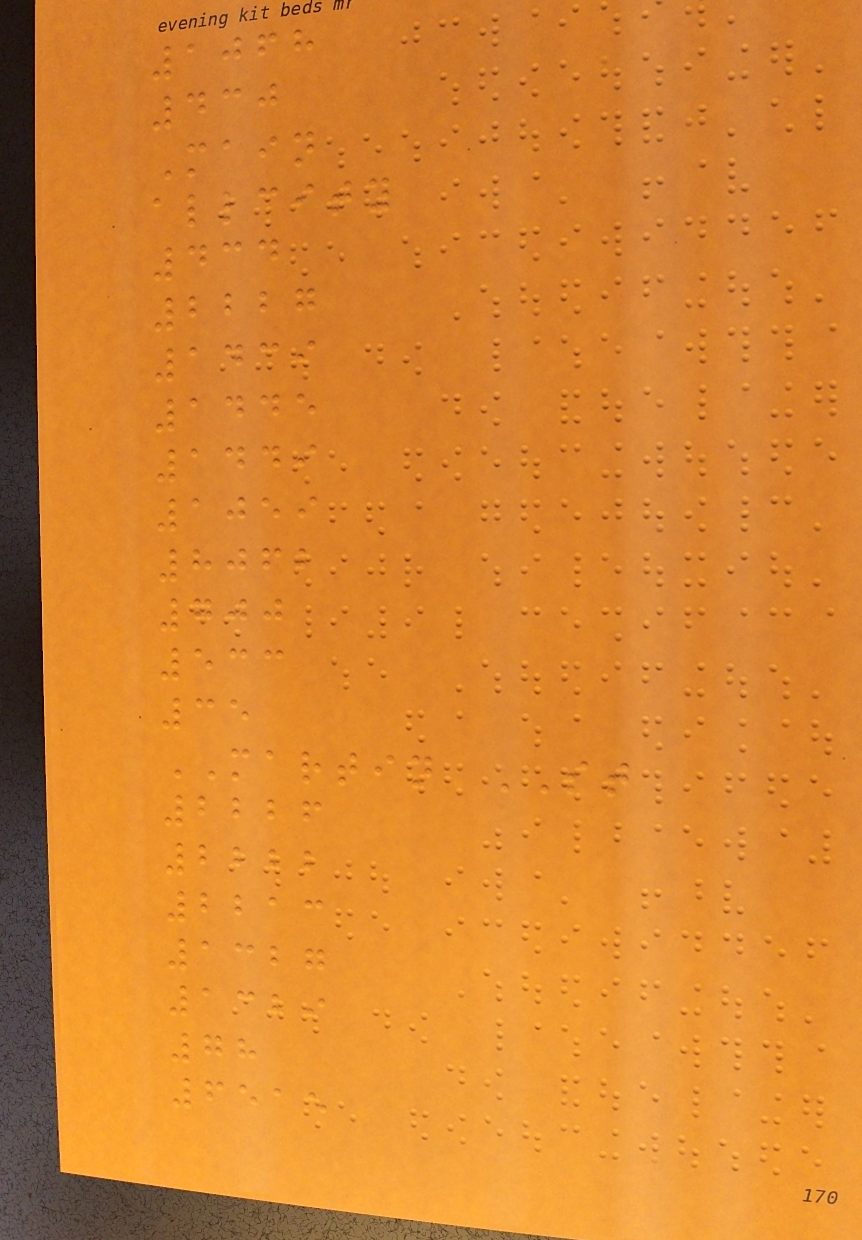1068
430
Main
allcity
434
2227
1439
1445
1449
1059
8062
700
533
35
MARTIN ST
2226
2222
2213
1327
1329
78
6515
